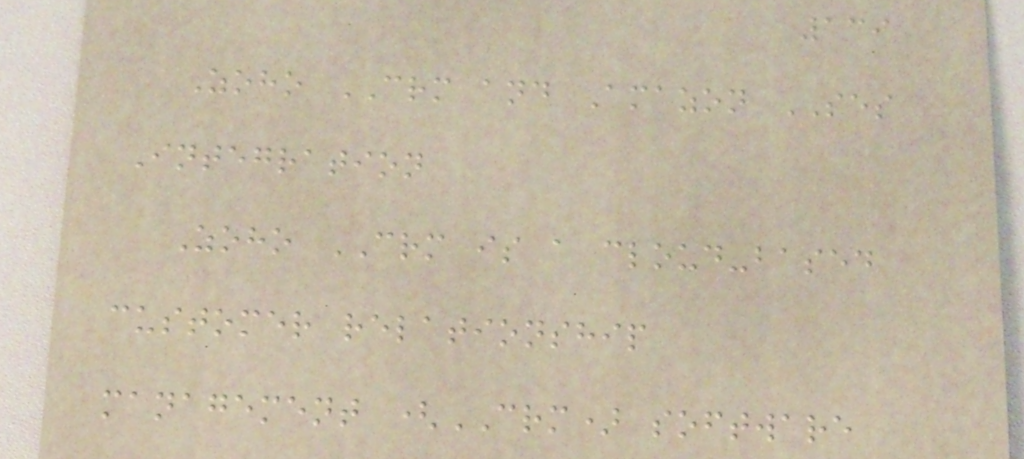139
Zoho CRM and Amazon SES
Integration
Zoho CRM is a cloud-based
customer relationship
management (CRM) software
